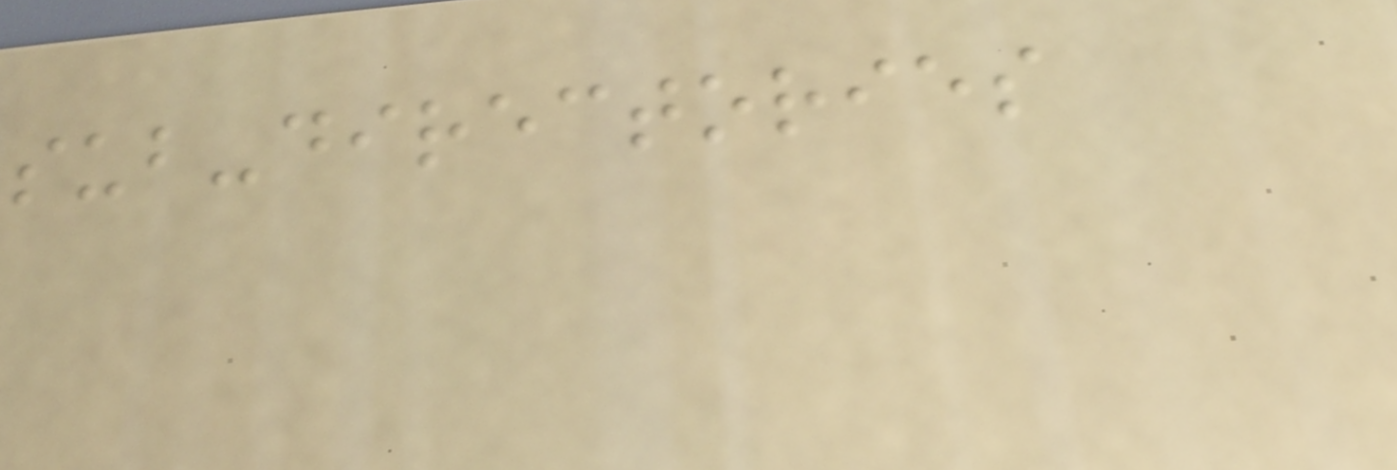sub-directories
